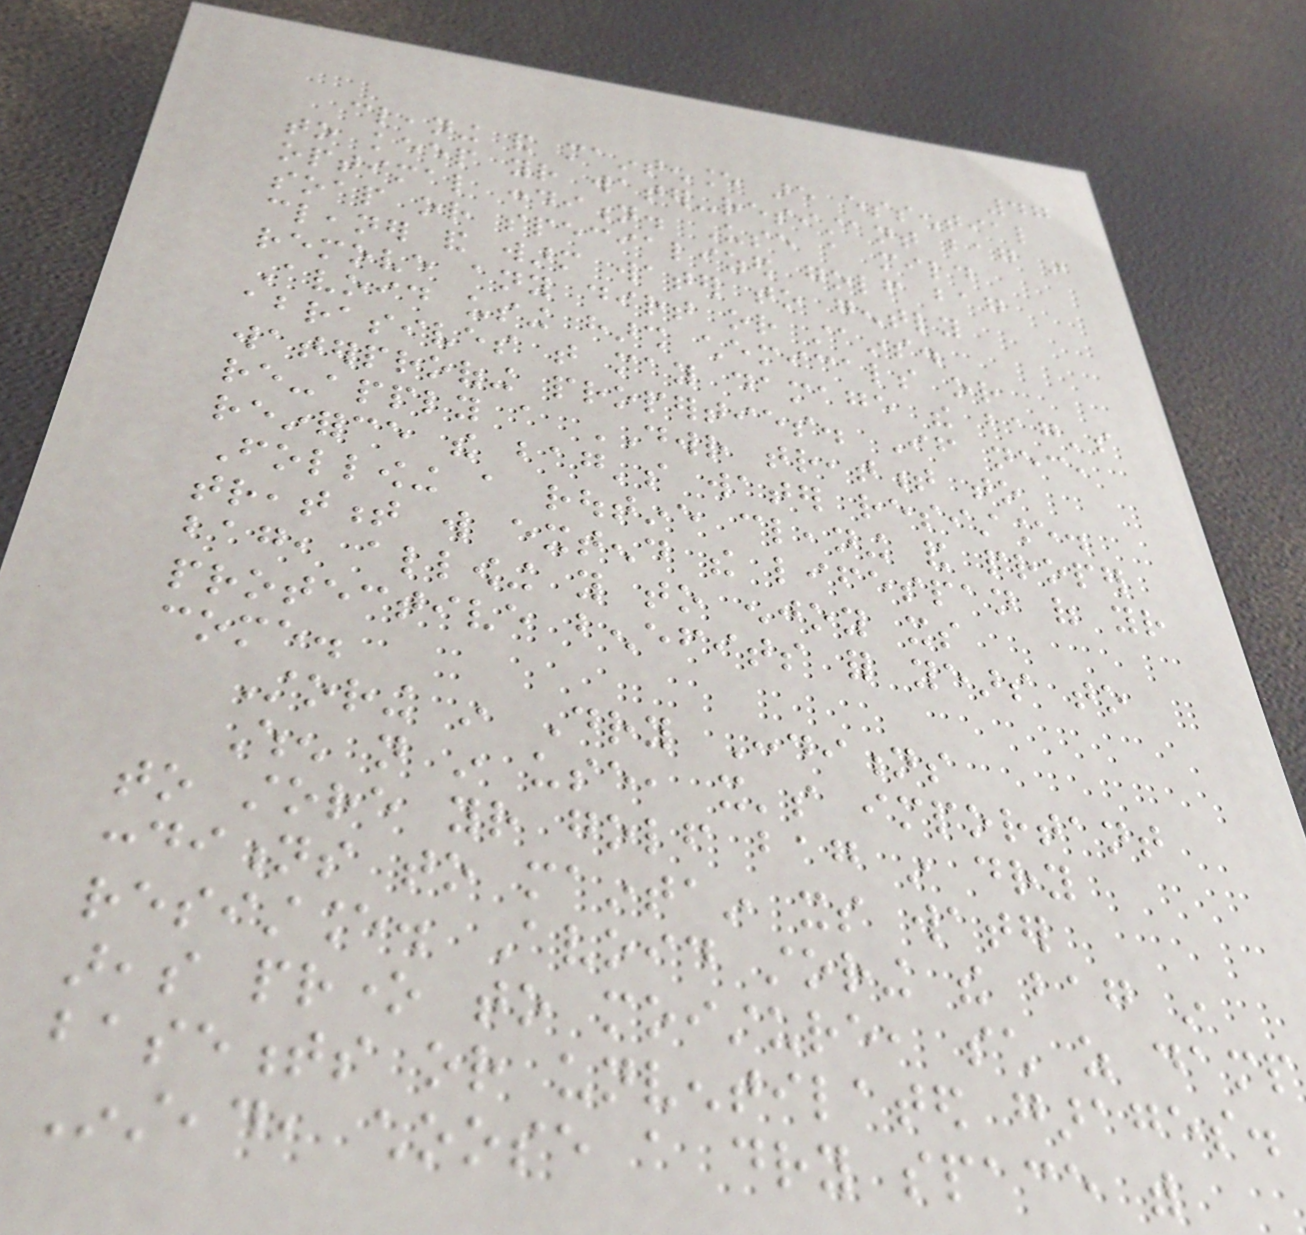47
cleaning and maintenance are essential
to keep your water-resistant bag in
optimal condition. Use a mild
soap or specialized golf bag
cleaner and warm water to gently
remove any dirt or stains.
Avoid using harsh chemicals or
abrasives that may damage the bag's
waterproofing properties. If necessary,
re-apply a DWR treatment to
reinforce the bag's water resistance.
Following a routine cleaning and proper
treatment will extend the lifespan of your
bag, allowing you to enjoy its
protective benefits for years to
come.
Storing in Dry Conditions
When not in use, it's important
to store your golf bag in dry
conditions to maintain its water
resistance. Avoid storing the bag in
areas prone to moisture, such as damp
basements or unventilated garages.
Instead, choose a dry space with
